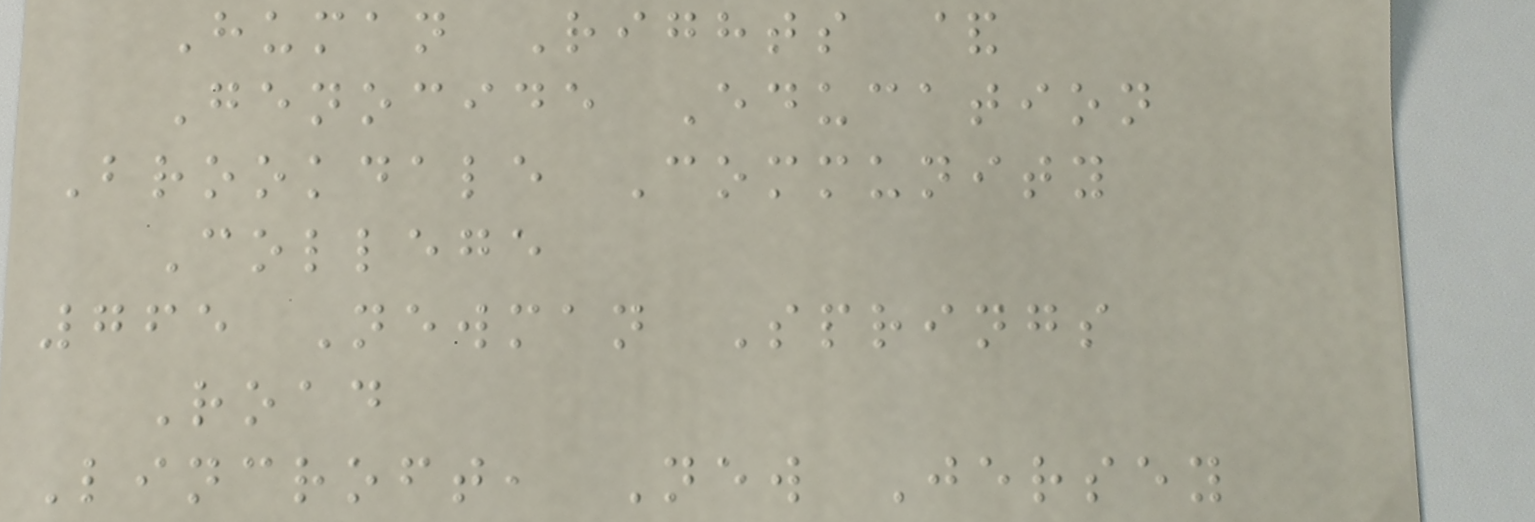Human Rights &
Genocide Education
Brookdale Community
College
765 Newman Springs
Road
Lincroft, New Jersey
